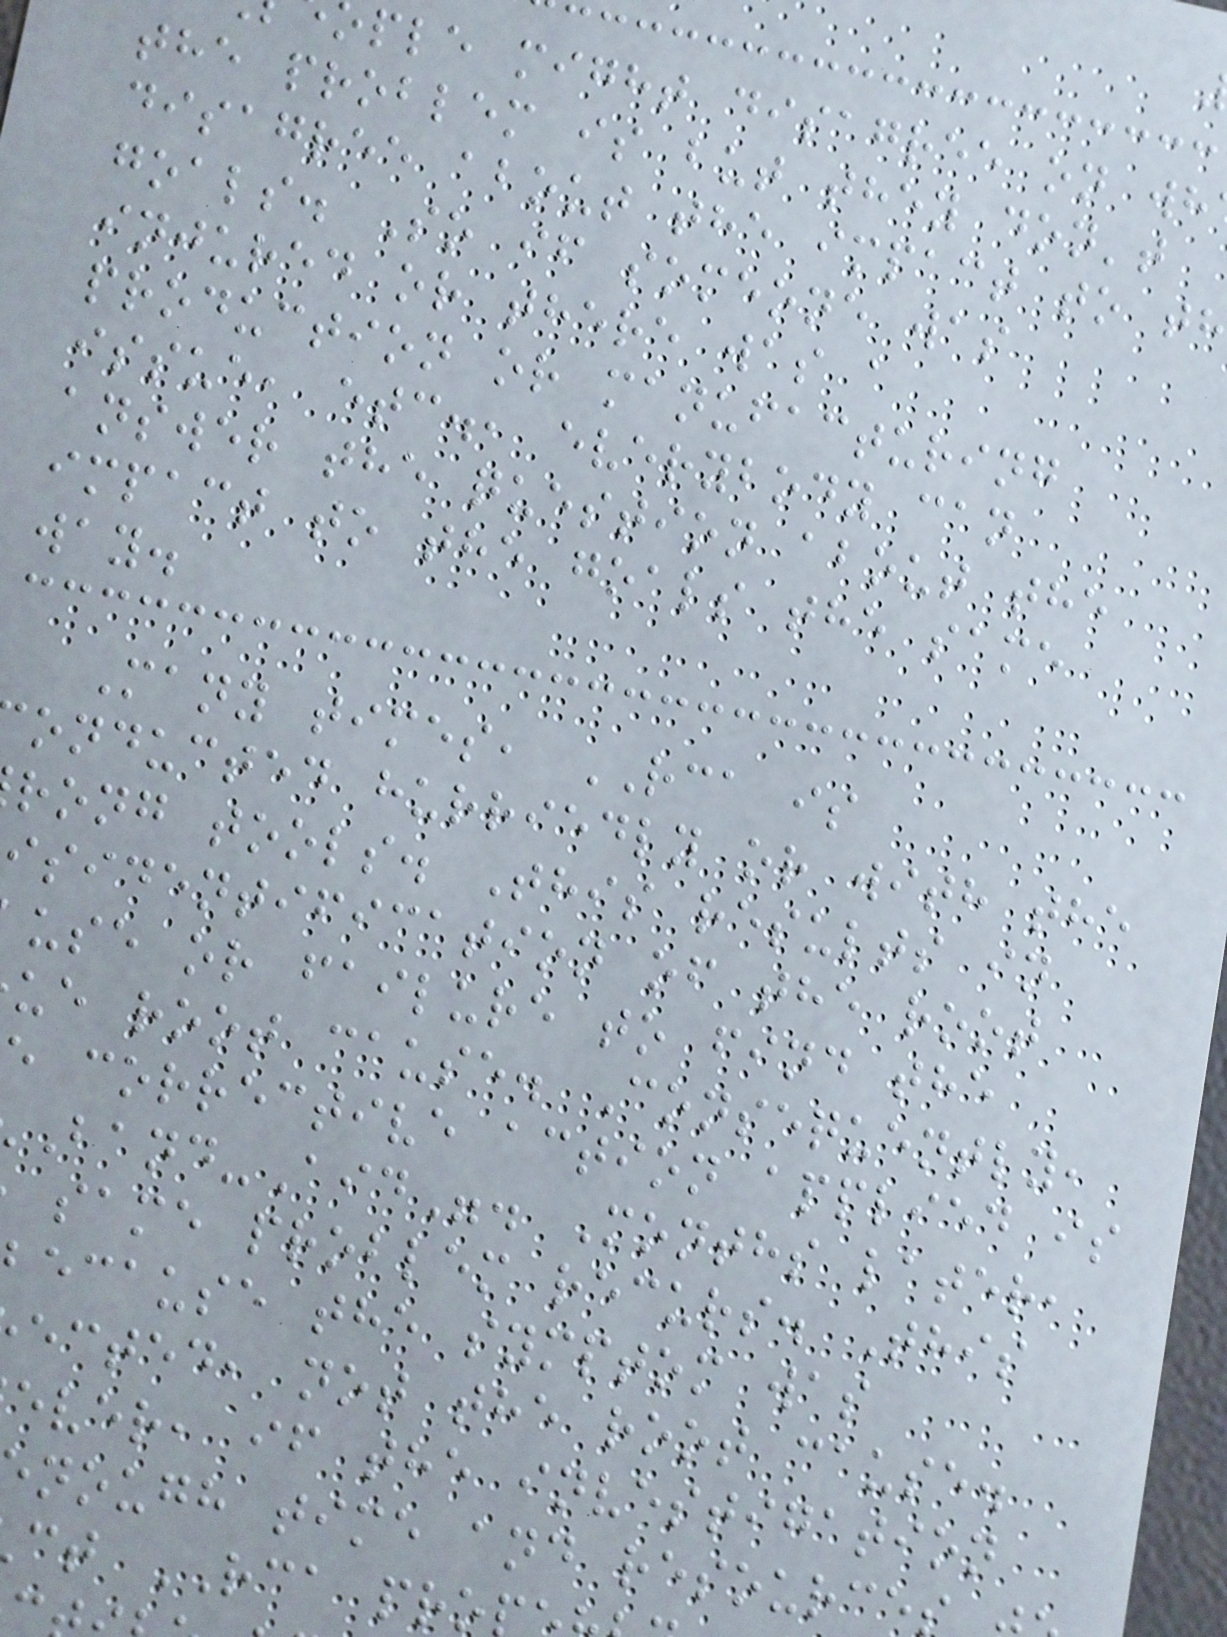ple might disagree on wh
the problem is but they don't
disagree about the impact to th
goals. So if someone was
injured or there was a
production or manufacturing
issue, etc., everybody can
answer the question about the
impact to the goals the same
way.
Many times, RCA is
onducted hurriedly or with the
rong tools. This results in
isidentification of the root
use or failure to find the
ue root cause. Consequently,
e corrective action applied is
Band-Aid". Months later,
same problem recurs. This
ecause the symptom was
ected, not the root cause.
ever, if the investigation
nough time and resource
ct RCA pro
